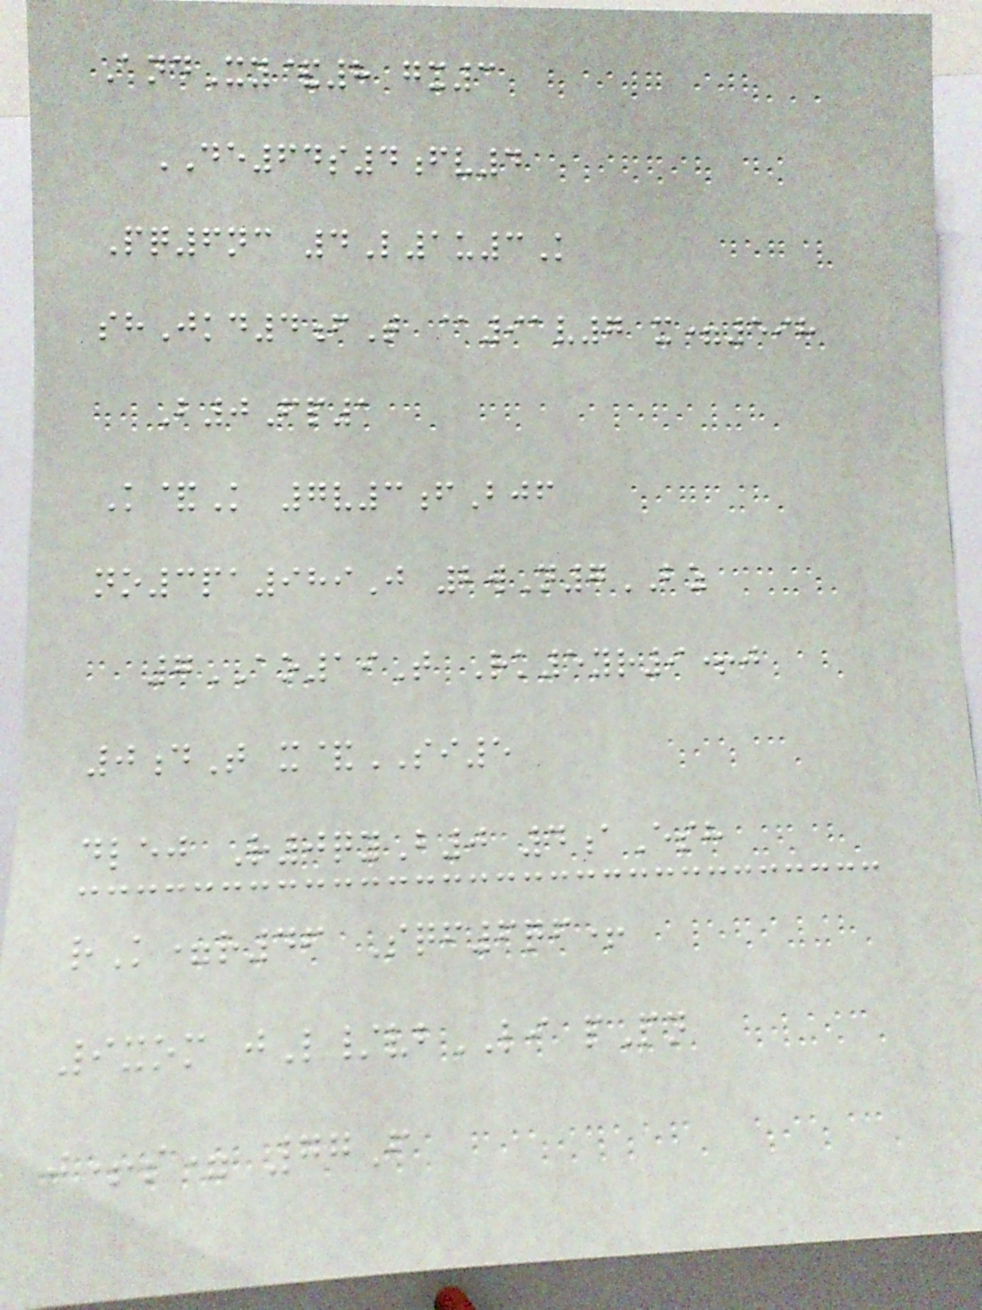AndXy&8 gx3
DE64s4fv4
Pq6nc 4L1u3K
shJkd4fT @91v7 x=598
B0Fp1
K&K 7v3fBjf
no3pa989J 2wN7BZ
7AO19T Rk5yr9+j
0dT x&SI5
dlej R0qyB0 4aEsh
rK=r46 Sqf6qf+
9xom jL/vbLI pPn
j+s= 77F
